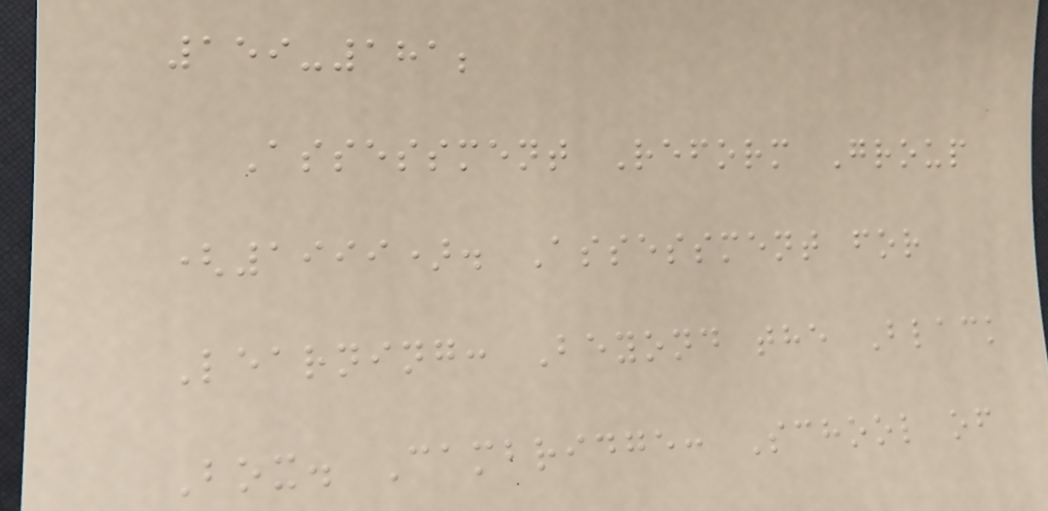159-181;
Assessment Reform Group
(1999). Assessment for
Learning: Beyond the Black
Box. Cambridge: School of
